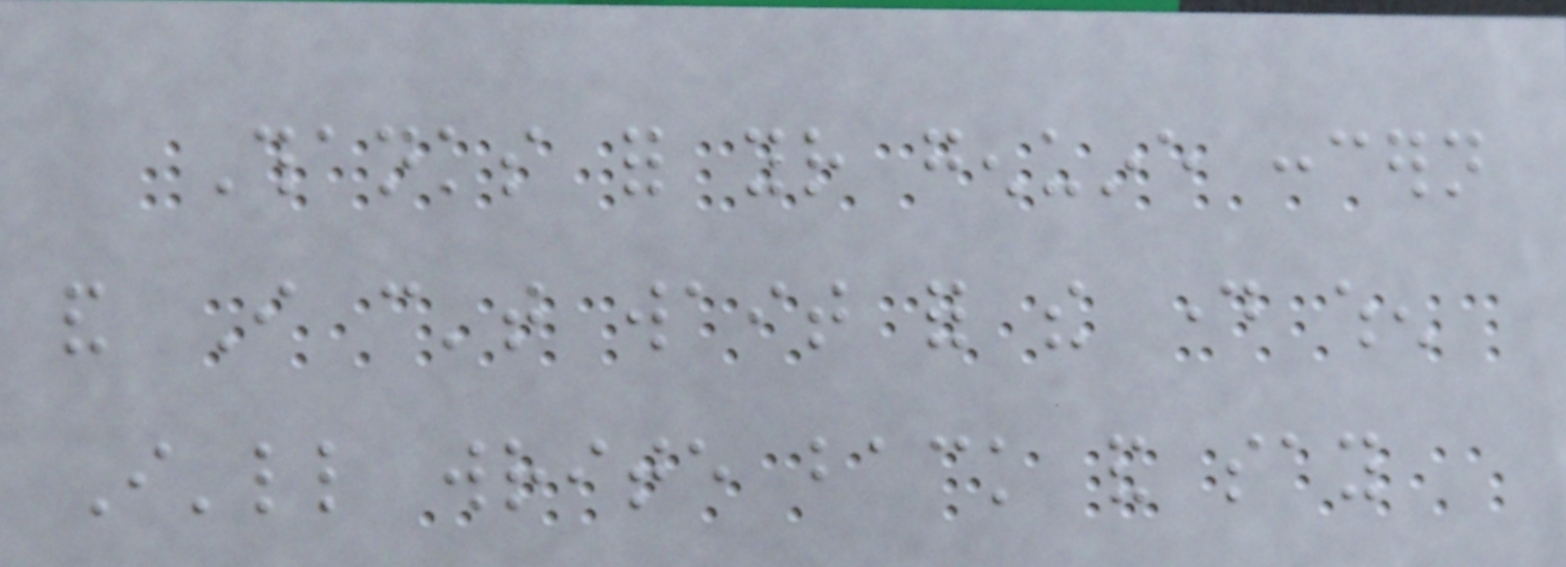Thanks for your genuine concern
and I can't wait for the day when
I'll write back and say
